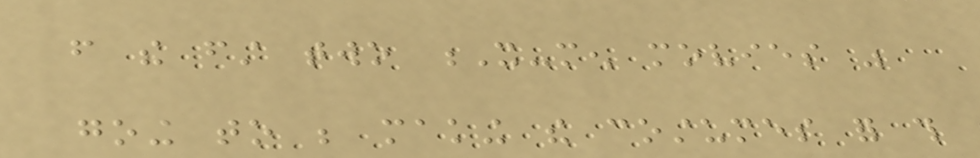from the first two X-men movies was
going to be making the costumes for this
